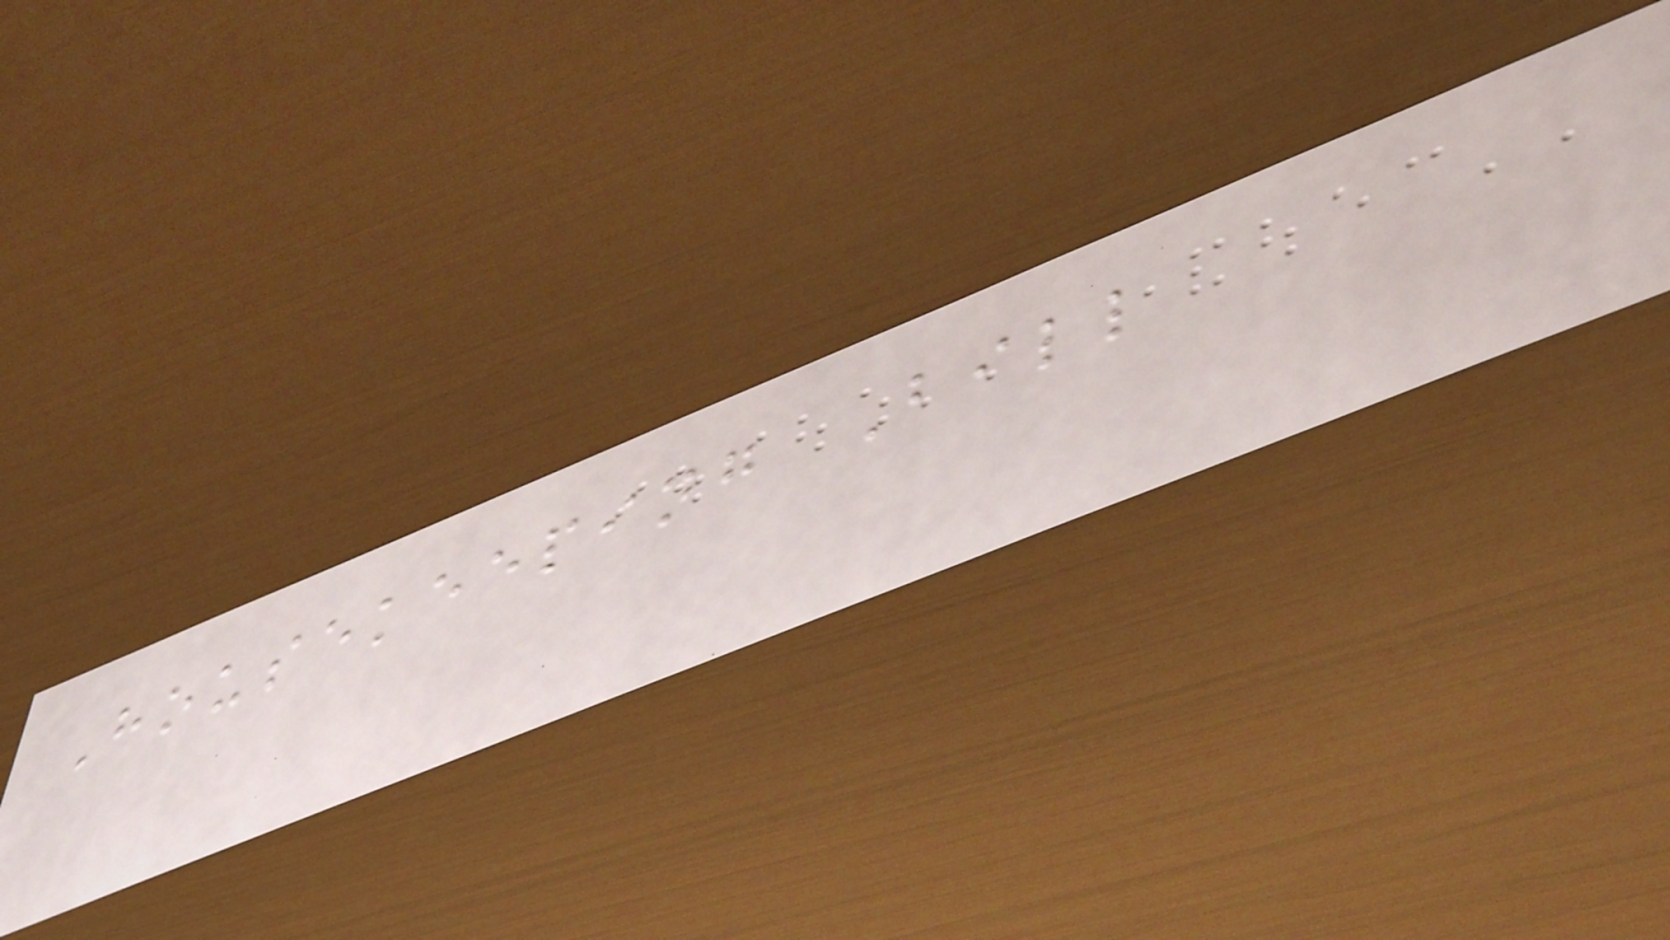Housekeeping Bill
